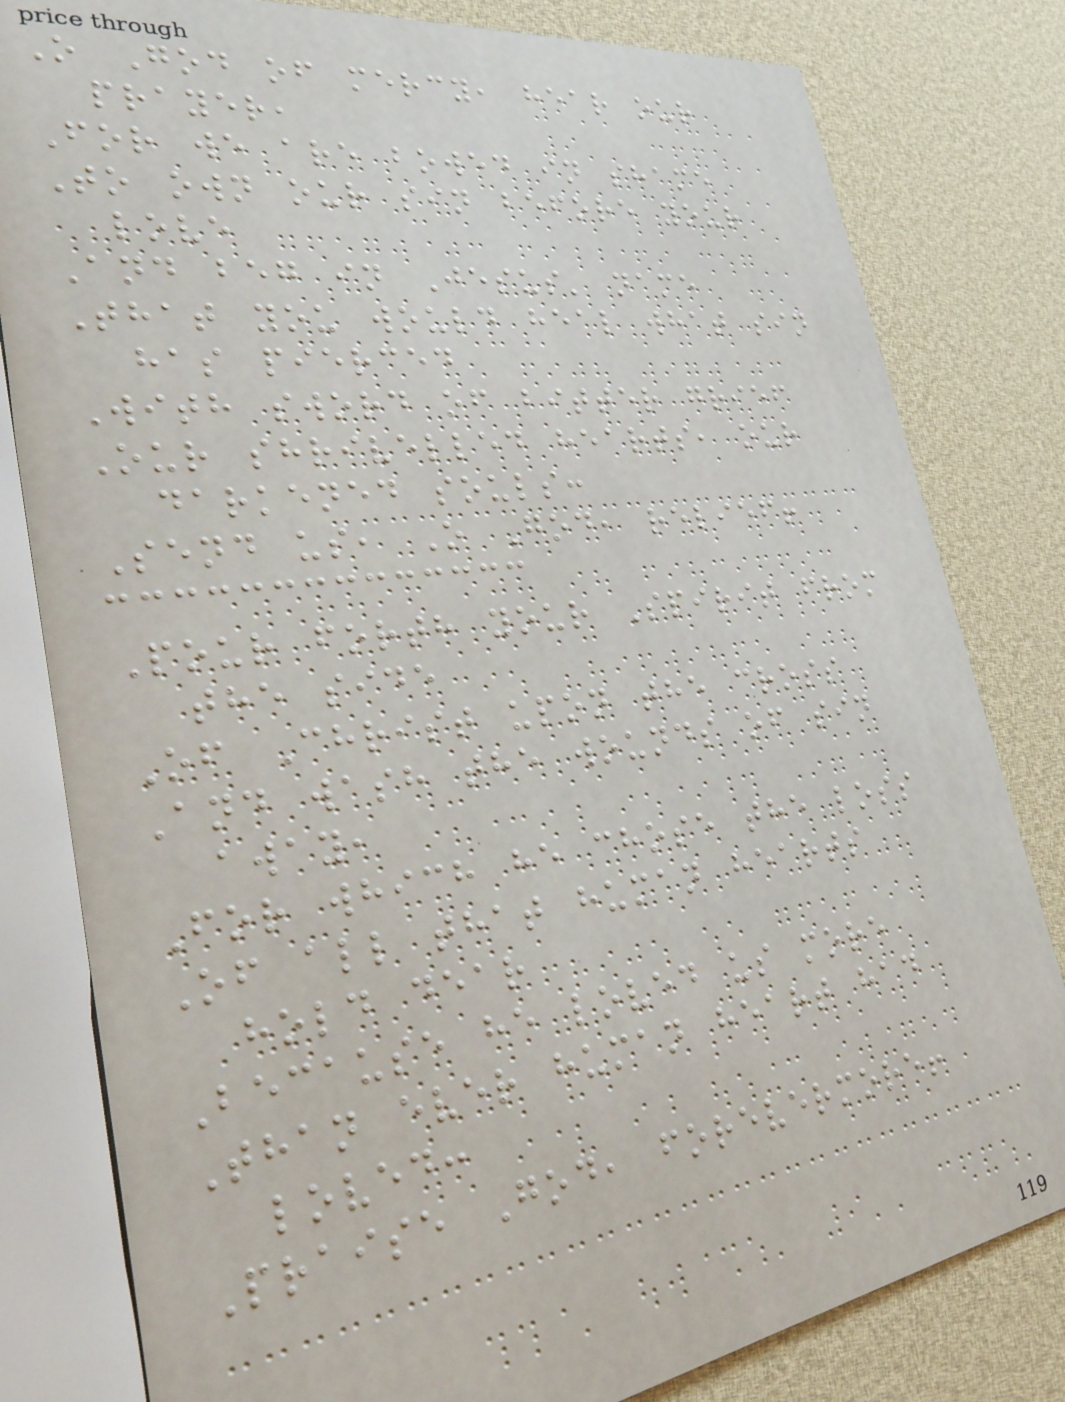O God of mercy, hear our
prayer,
For we are bowed in shame
To own our sin before your
love
And beg in Jesus' name
That you would heal what sin
has pierced
With sword of bitter grief
Our shrivelled hearts, our
darkened souls:
Send us, O God, relief!
Pour forth your Spirit from
the side
Of Christ upon the cross
And wash the wounds of sin
away,
For which he chose the loss
Of all that human hearts
hold dear
Because he loved us more
Than ever human heart had
loved:
Praise God, forevermore!
